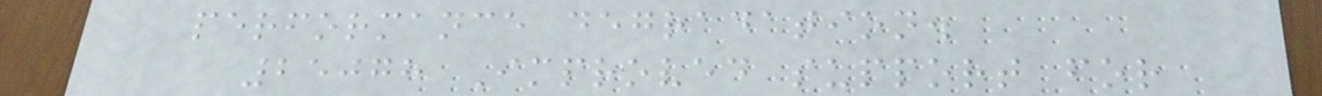performance degradation.
25078 Improved support for
